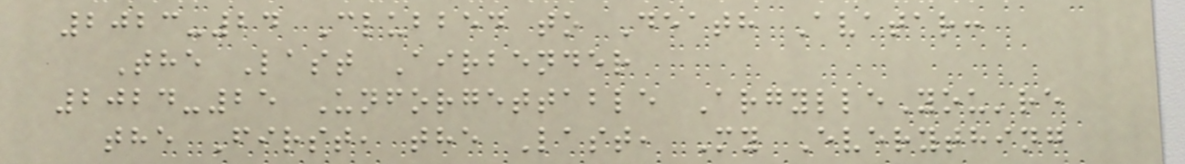2023-24 Clubbed to Death Avatar:
The Last Airbender
2024-25 Unforgettable ArgylleYou're
the First, the Last, My Everything
